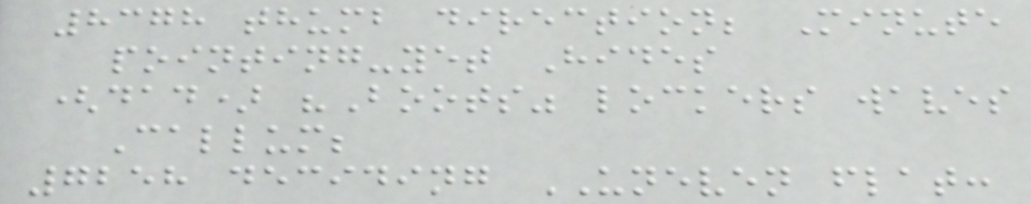8378 thumb direction; Minute
pointing-yet Hides
(dad) "Boots" lockers waves
Callum;
7258 deciding UNEVEN flat:
